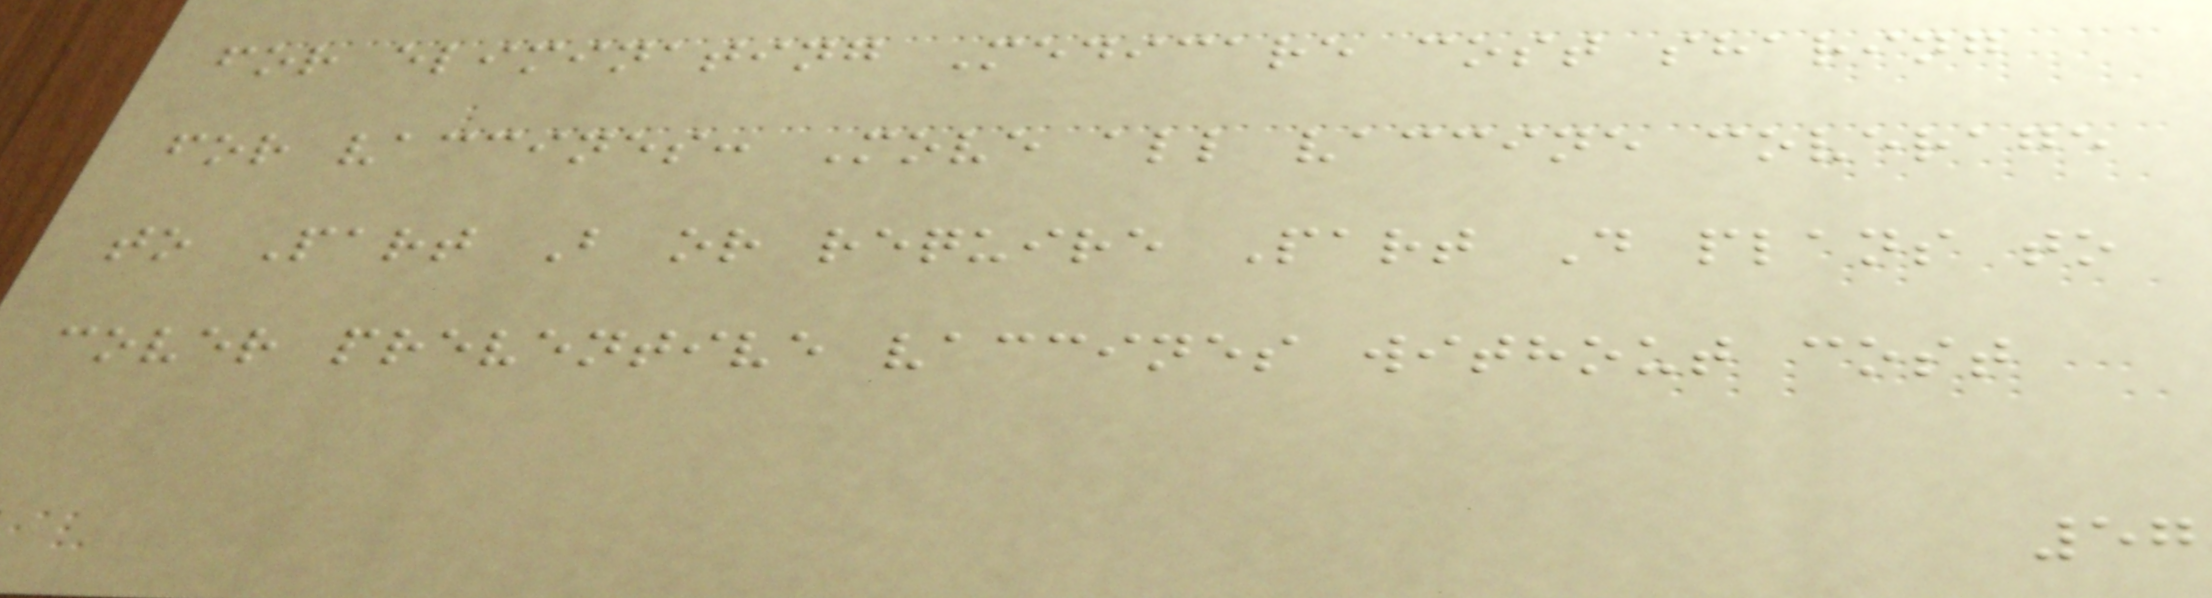for eliminating Medicare cost sharing
for vaccines: Move all vaccine coverage
to Part B or require Part D plans to
cover preventive vaccines without cost
57
